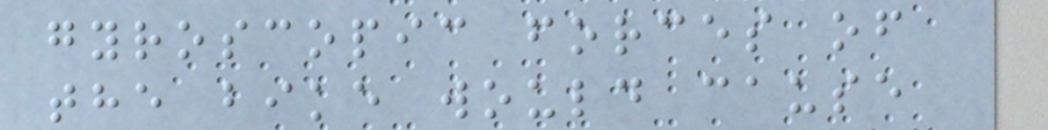gyroscopic forces of
the bike would cause
